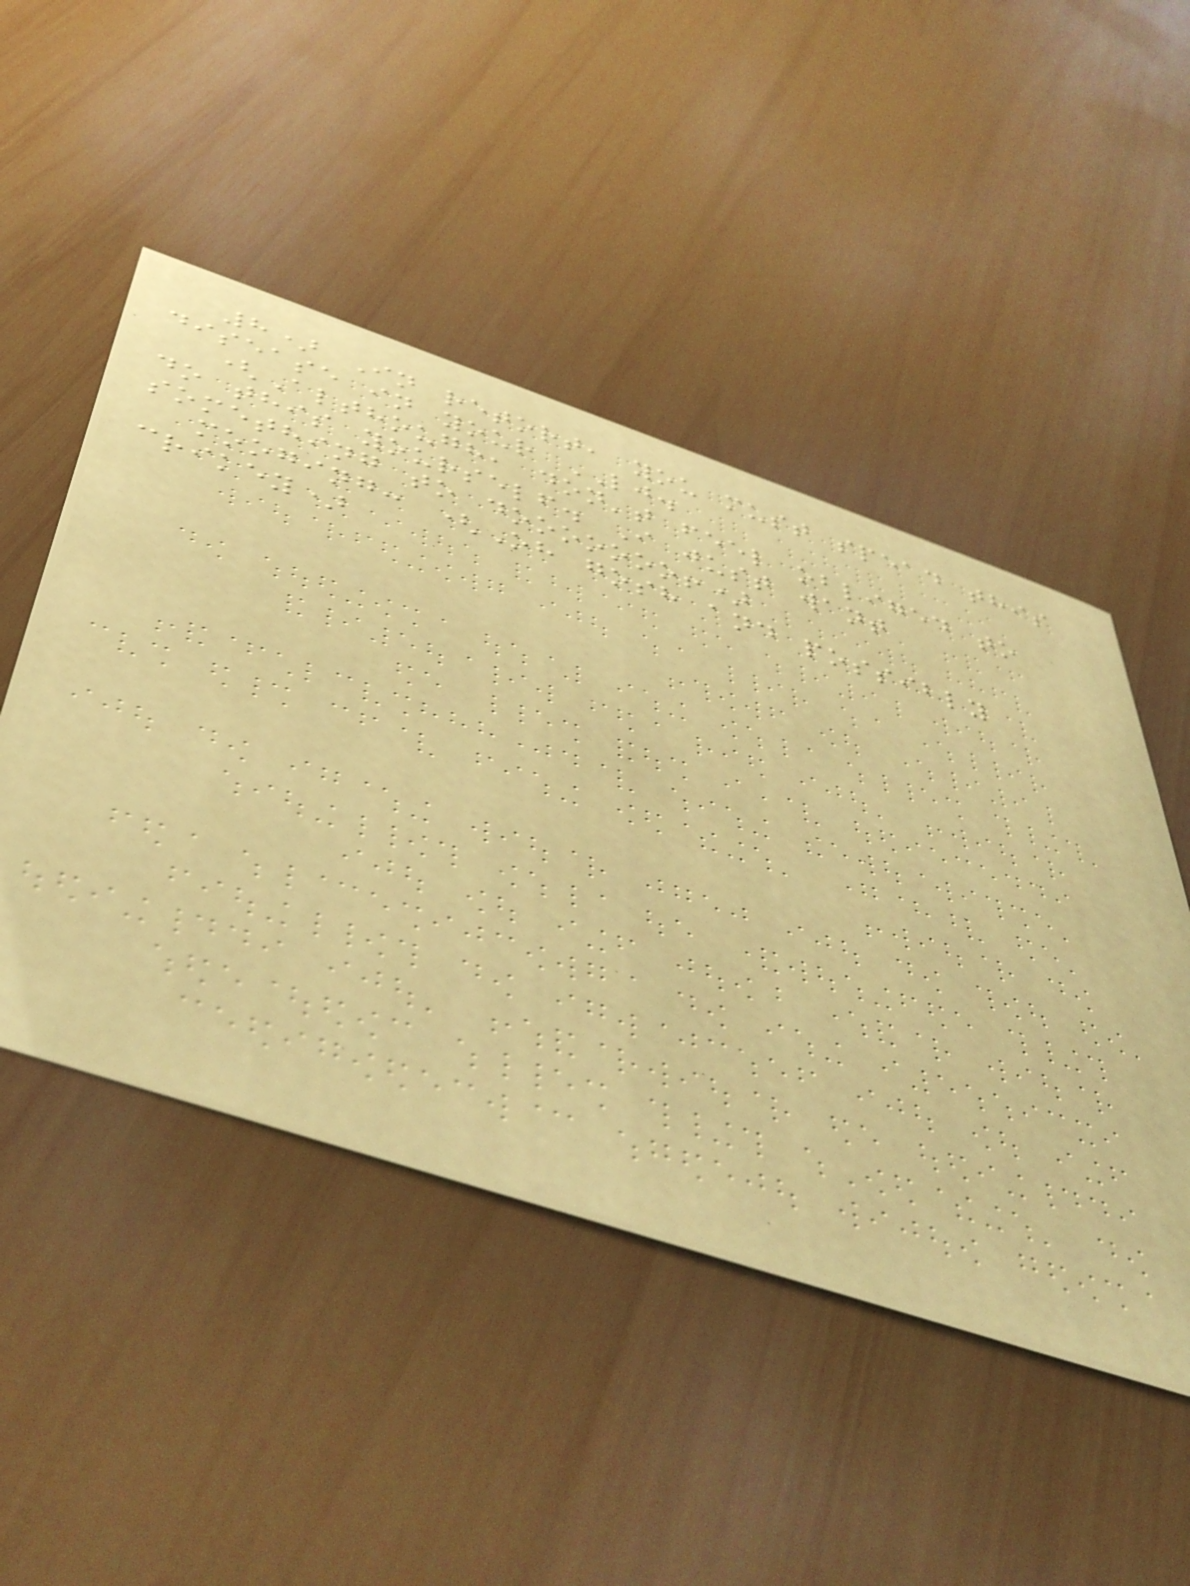8) In retort, you must spead this
disease in your LJ.
(Although, don't feel obliged to
do this yourself. I just want
something to dooooooo!)
mooging: (Oh gosh and possibly
crikey)
